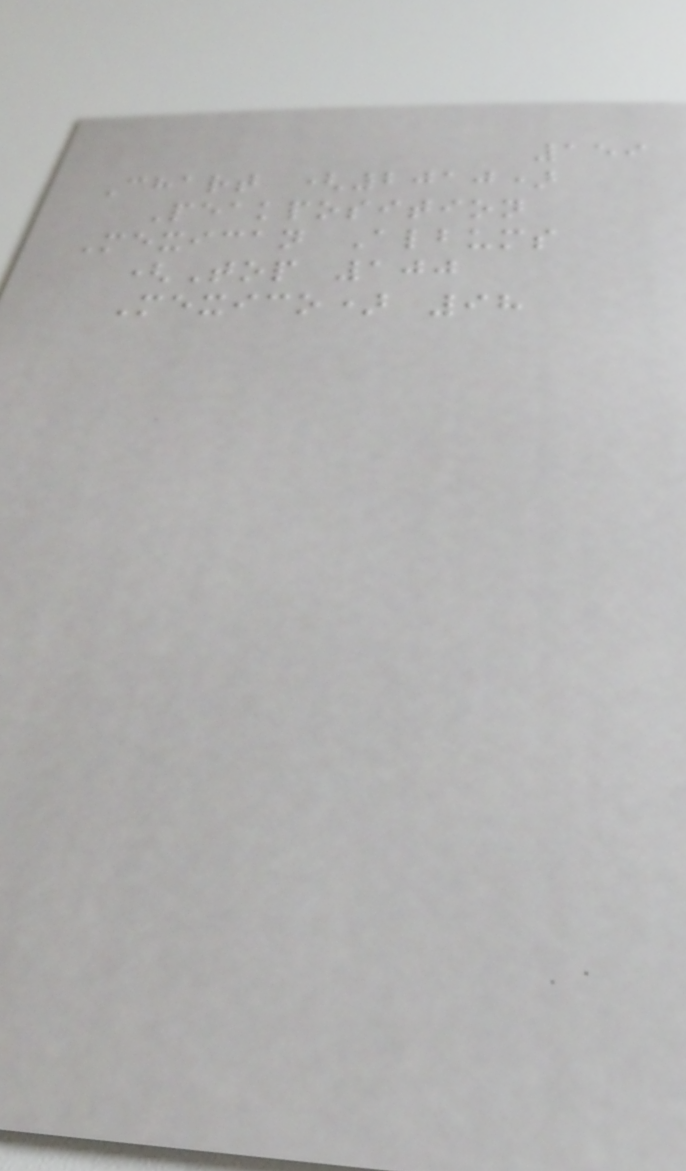159
Chart (2010)
Peakposition
Mexican Albums
(Top 100
Mexico) 98
